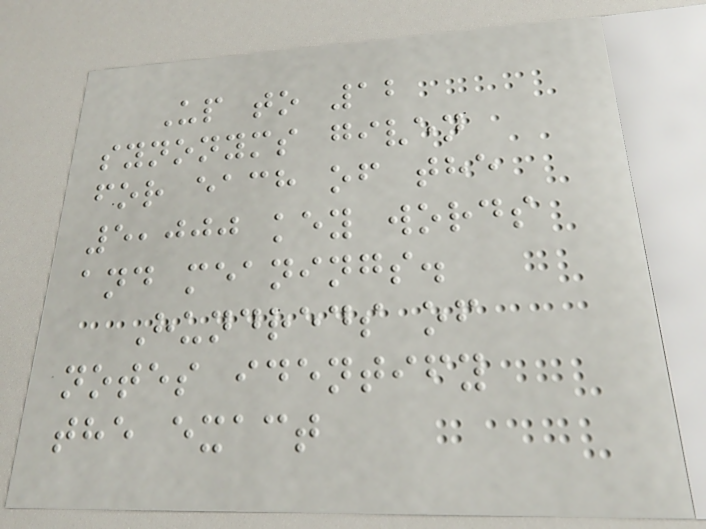Up to 12
synonyms given
for each of the
5,000 key words
and meanings.
Hundreds of
notes identify
the exact
